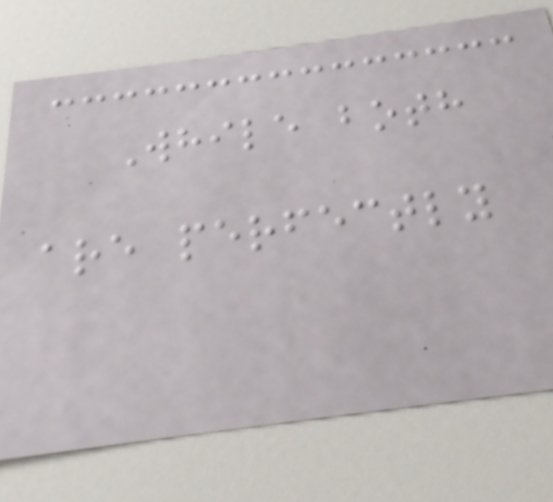While both
are perfectly
